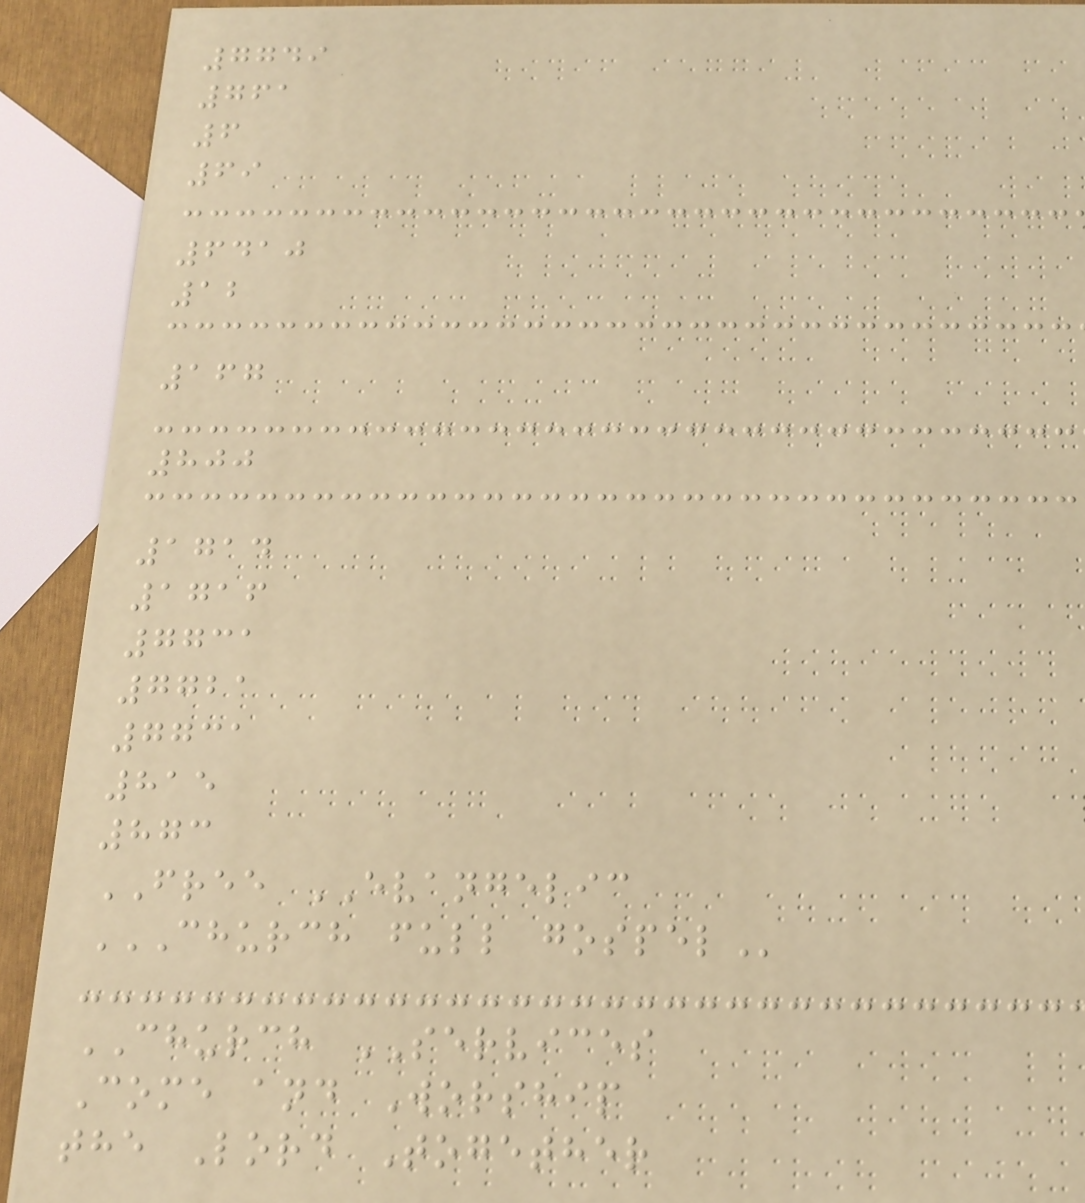7749
761
6
69
6410
12
167
800
1714
1716
7731
7721
7731
815
873
FREE EVANGELIC
CHURCH FULL GOSPEL
CHURCH SERVICES
Come and Worship
the Lord Together
